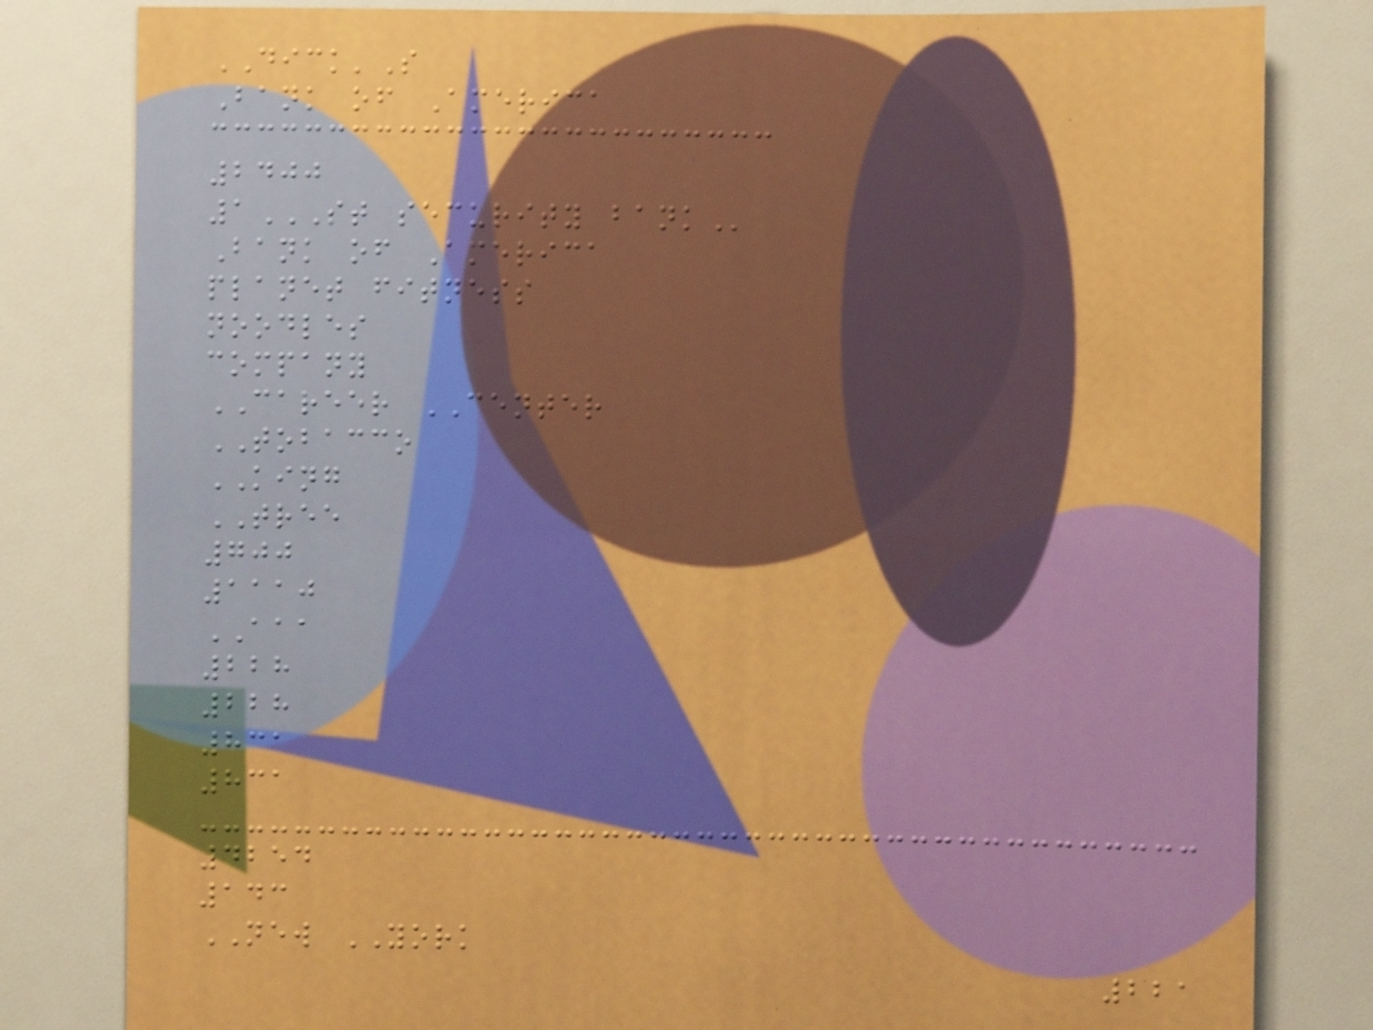DICK'S
Bank of America
2400
1ST SECURITY BANK
Bank of America
planet fitness
noodles
company
CAREER CENTER
TOBACCO
KING
TREE
700
1110
AAA
228
228
831
831
4254
143
NEW YORK
221
